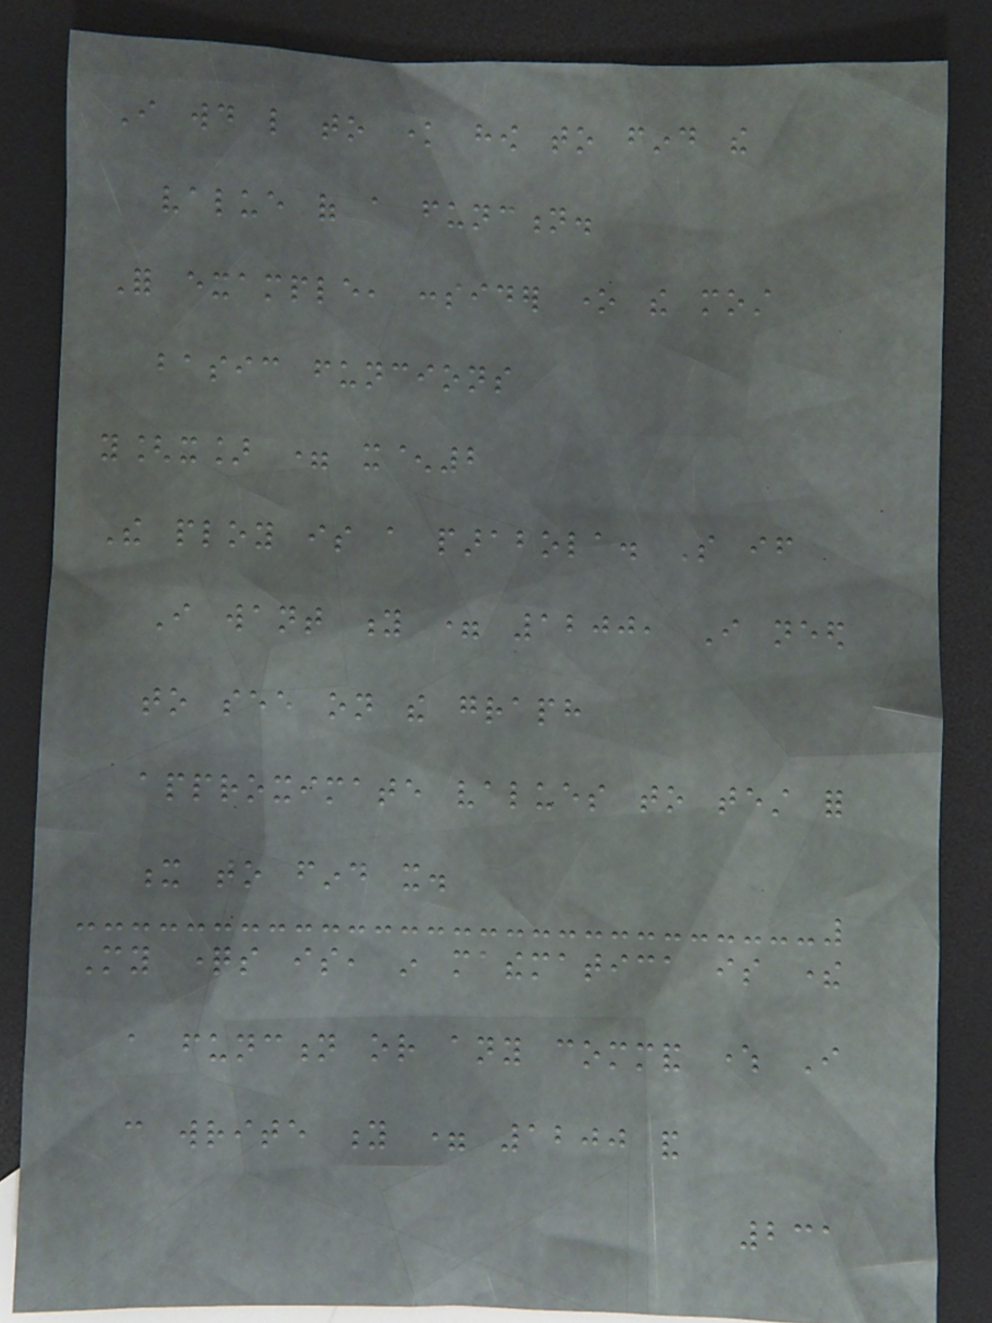I would like to know how to find the
value of a function.
For example, consider one the most
basic funcions
y[x] = x^2
The ploy is a parabola. So if
I want y = 1200, I need
to see on the graph
approximate values to test for
x to find it.
My questions is, in mathematica is there
a function or any command where I
can write y = 1200 and
231
